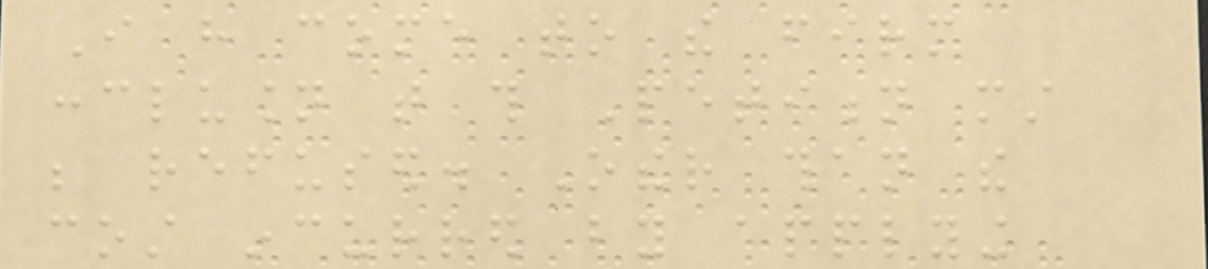I have come to the firm
conclusion that this Petition must
be refused. Other than the
cost incurred by applying
